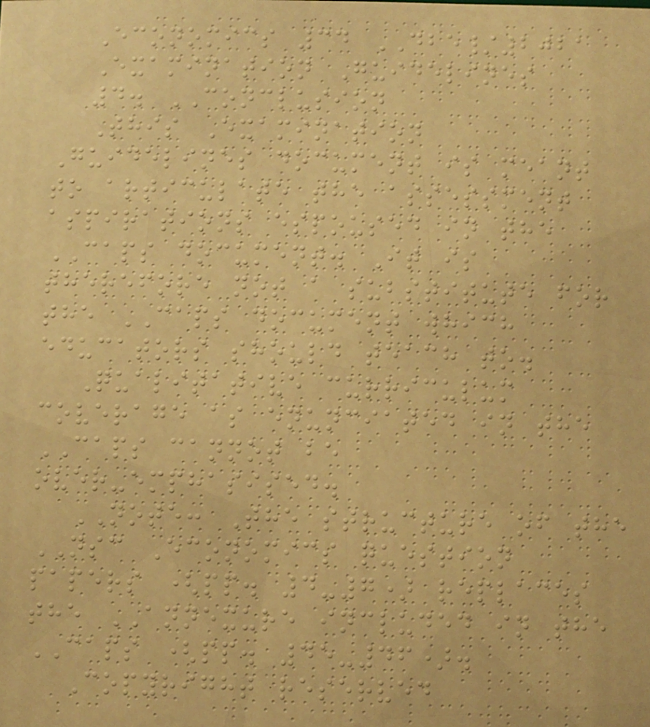Economics 34 DBE/2021
Examination Guidelines
4. CONCLUSION
This Examination
Guidelines document is meant
to articulate the assessment
aspirations espoused in the
CAPS document. It is
therefore not a substitute for
the CAPS document which
educators should teach to.
Qualitative curriculum
coverage as enunciated in the
CAPS cannot be
over-emphasised.
NOTE: The structure of the
NSC Economics question
papers (pp. 4-7) replaces
the ANNEXURE included in the
CAPS (pp. 45-46).
Copyright reserved
